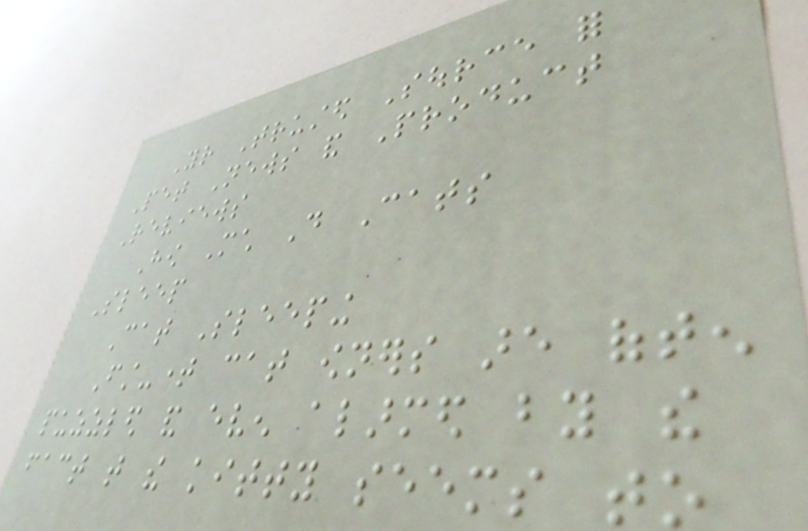Your Trusted Source for
Pet News and Product
Reviews
How Much Do Cats
Sleep
Cat Sleeping
First-time cat owners are often
puzzled and even alarmed by the
fact that the kitty seems to
